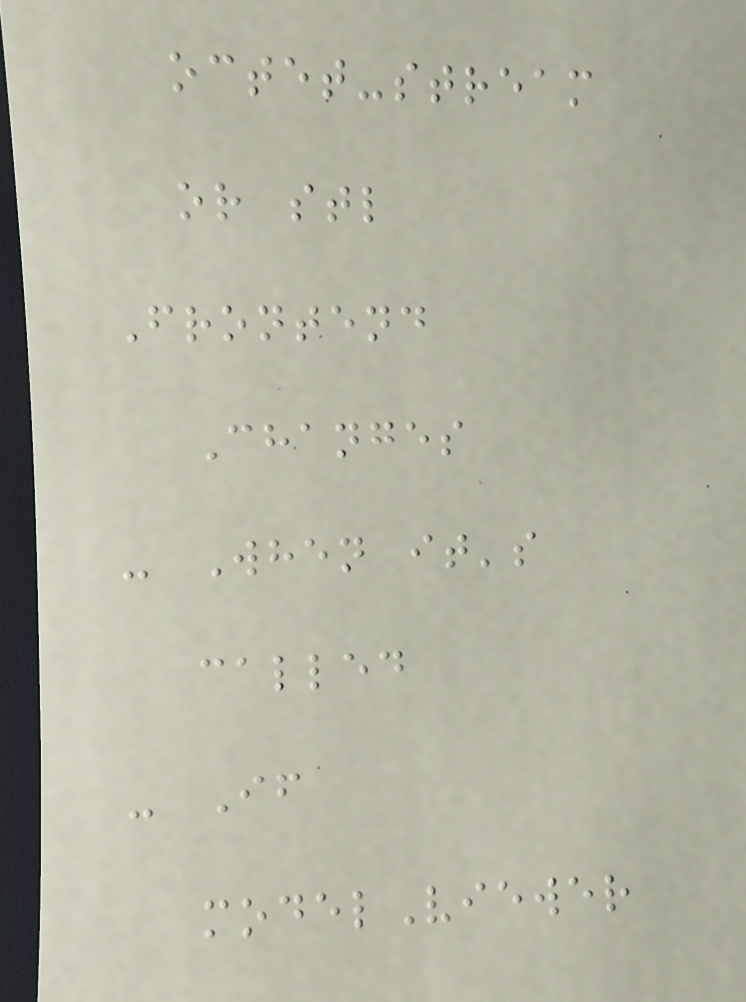octet-stream
or stl
Frontend
Changes
- When it's
called
- If
modelViewer
